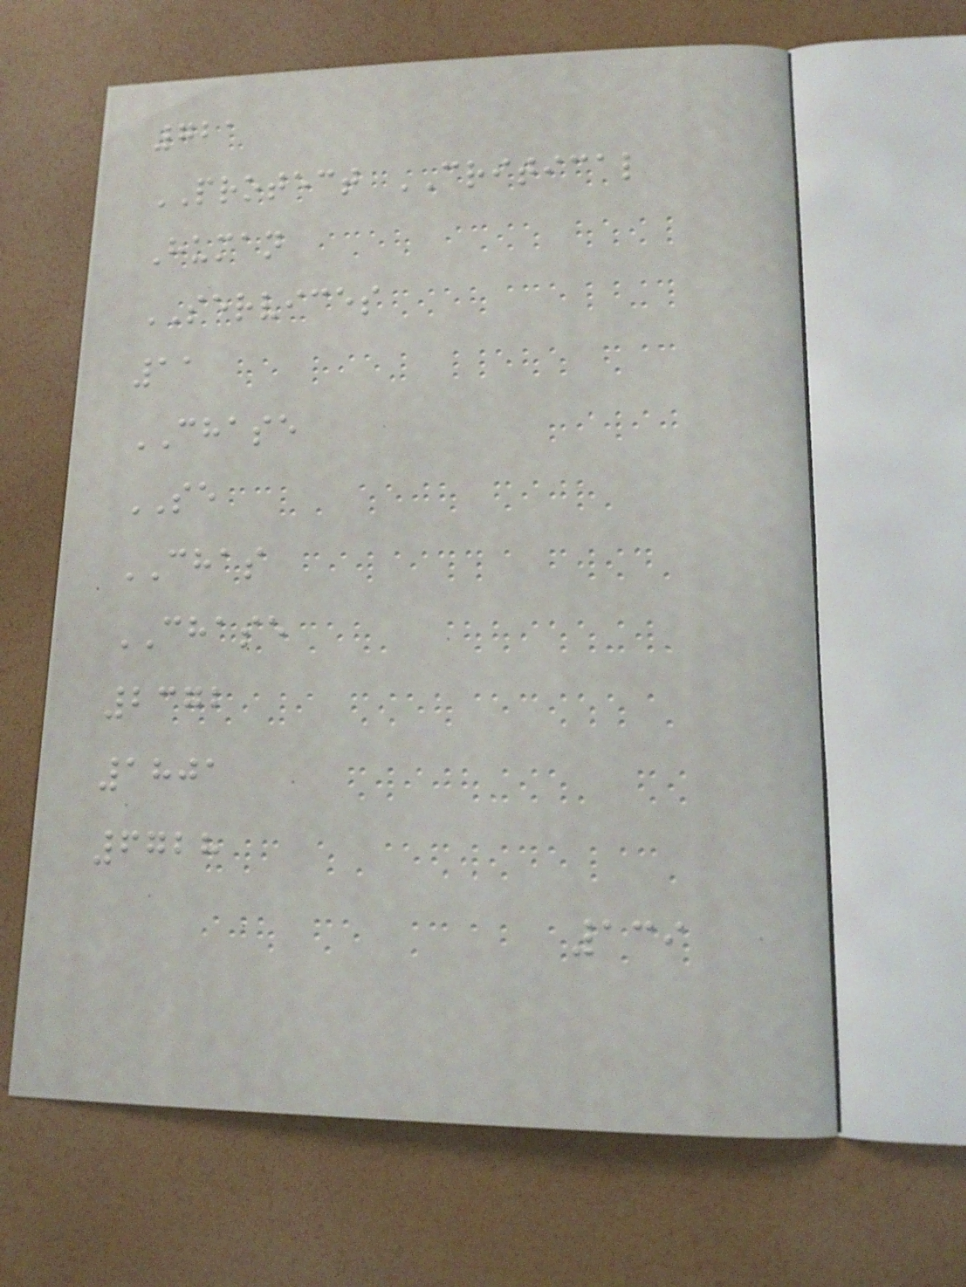721
PROTECT CRITICAL
Human
SERVICES
11
CHASE
SE
CHAS
CHASE
2372
1801
6728
139
